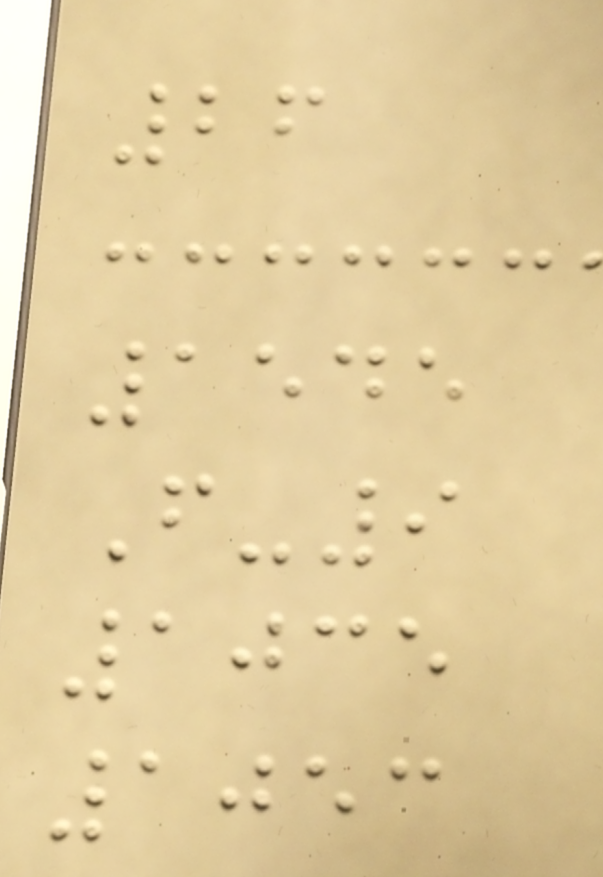26
1545
F-9
1035
1053
